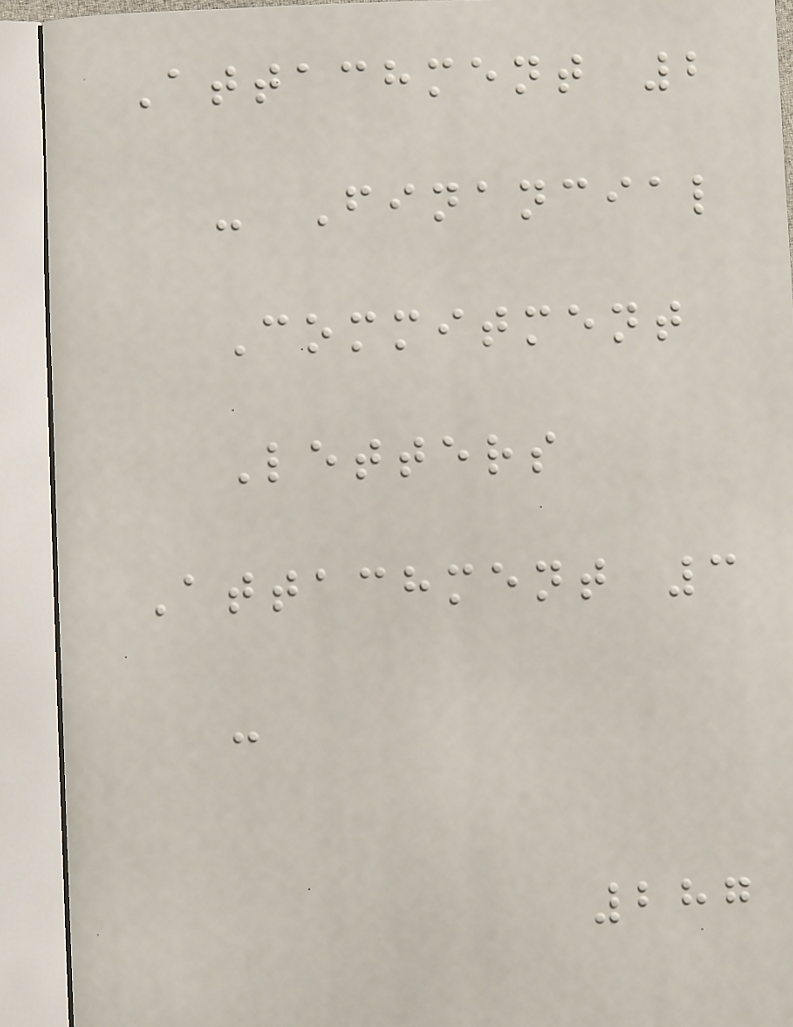Attachment 2
- Financial
Commitment
Letters
Attachment 3
-
287
